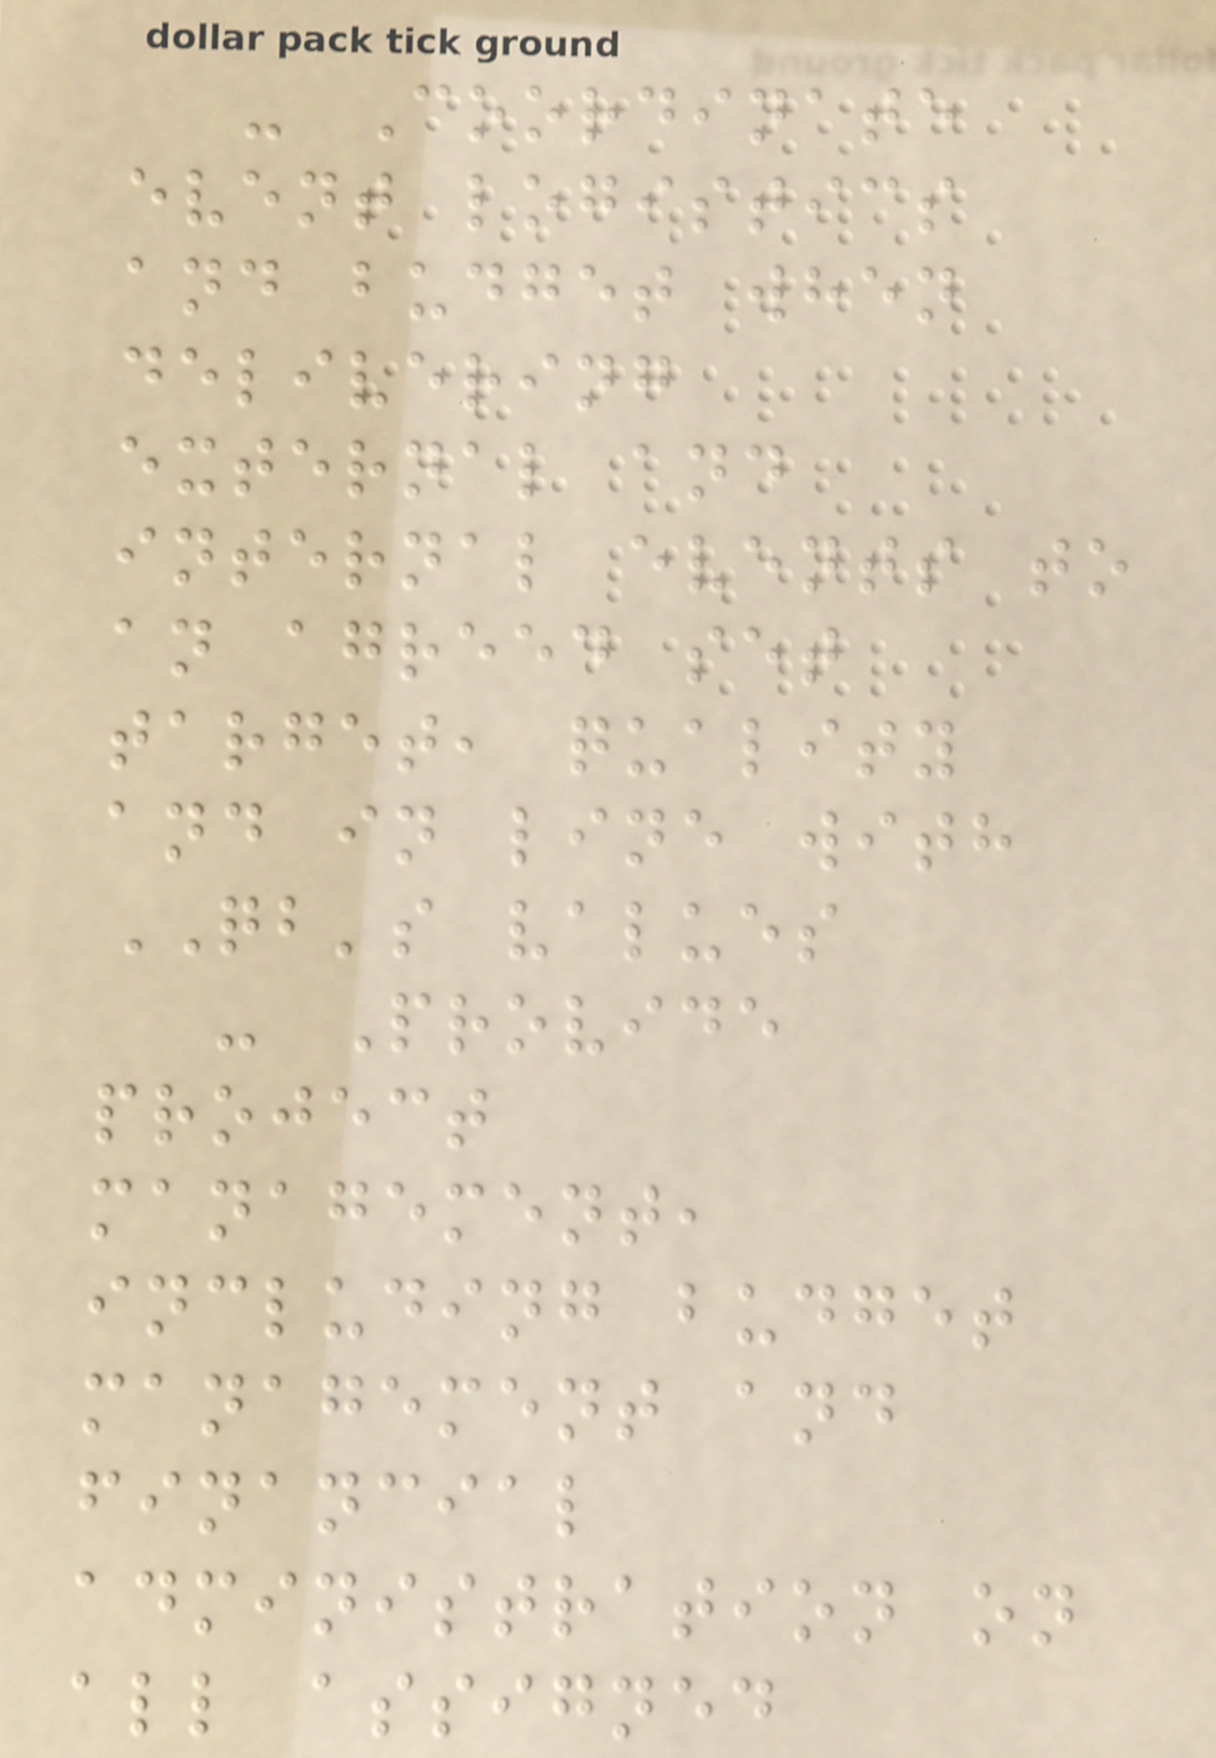- Coordinate
event logistics
and budget when
delivering
external and
internal events to
an agreed set
target, quality
and in line with
QB's values
- Provide
project
management,
including budget
management and
financial
administration on
all assigned
